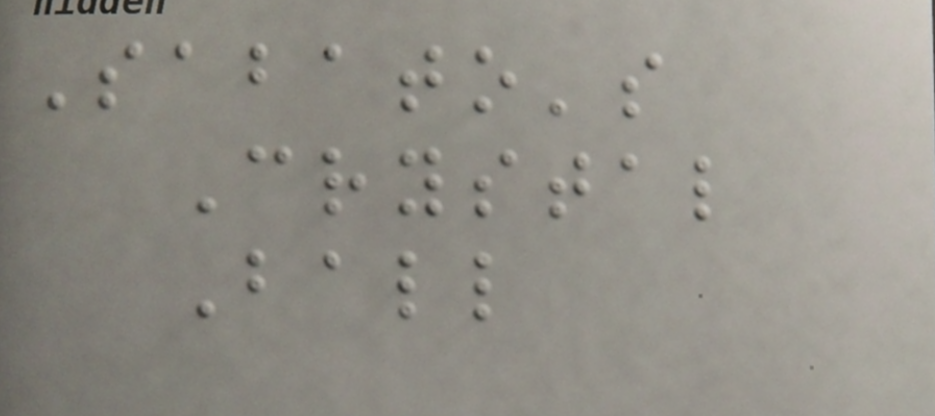Sabato's
Crystal
Ball
